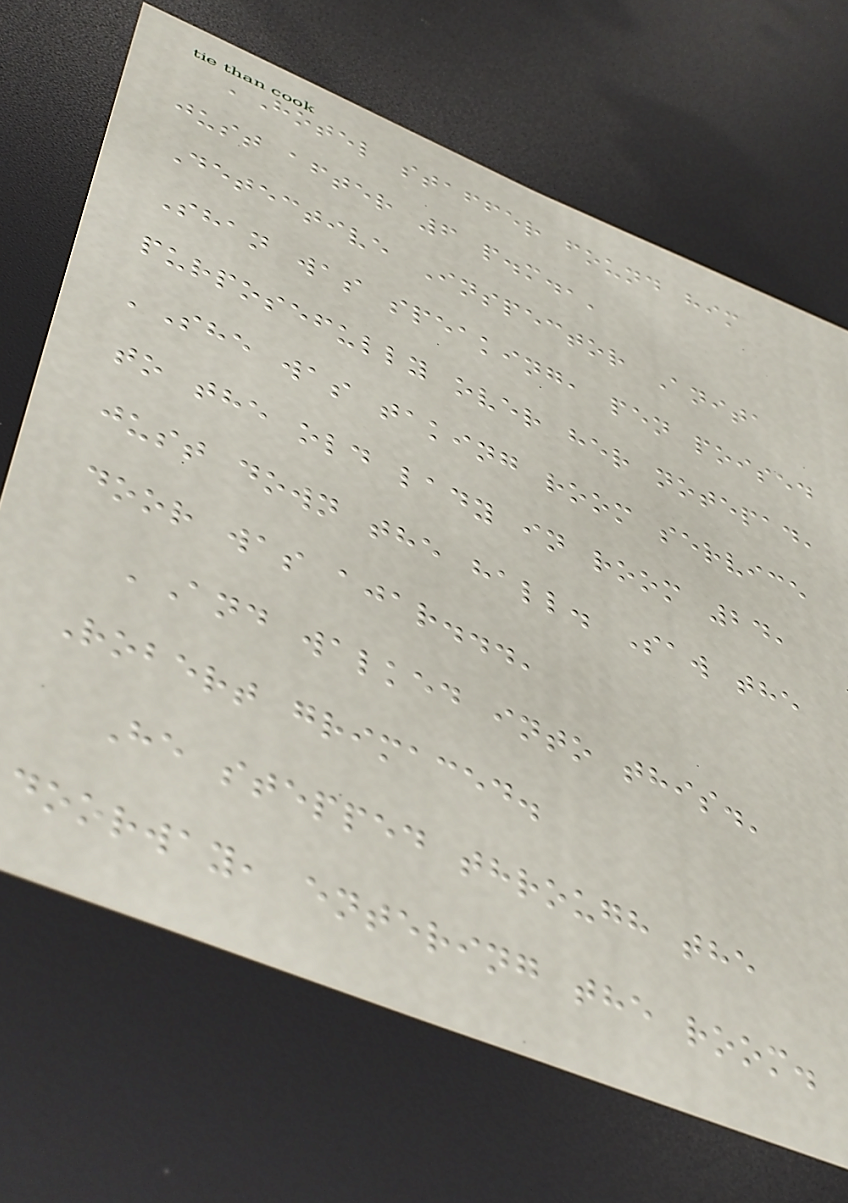'Hotel staffer found him
just after 6 p.m.,'
Detective Inspector Anita
Shan was speaking, pen poised
purposefully over her notepad,
'She was taking room service
to the old lady in room 24,
just down the hall. Saw the
door was ajar...'
'And walked into this.'
Robert grimaced.
He stepped through the
doorway, entering the room.
